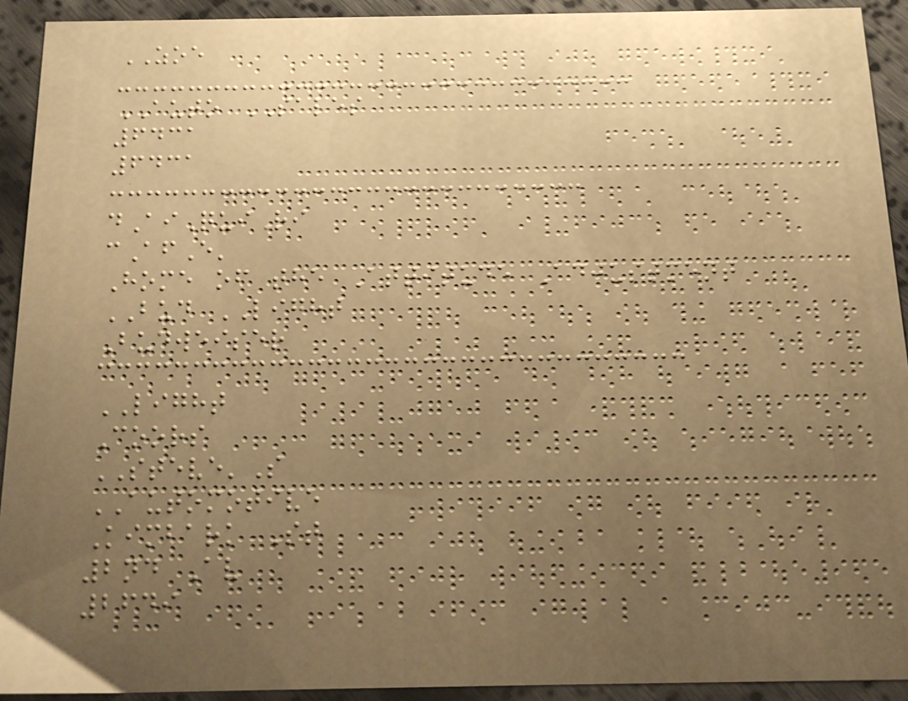ZOE
AUTO SALES
6431
6431
dAiQuiRi
cAfE'
Home of the Attitude Adjustment
BUD LIGHT
Budweiser
LIGHT
Coors
STEVE'S
AUTOMOTIVE
Kimbark St
2nd Av
2649
